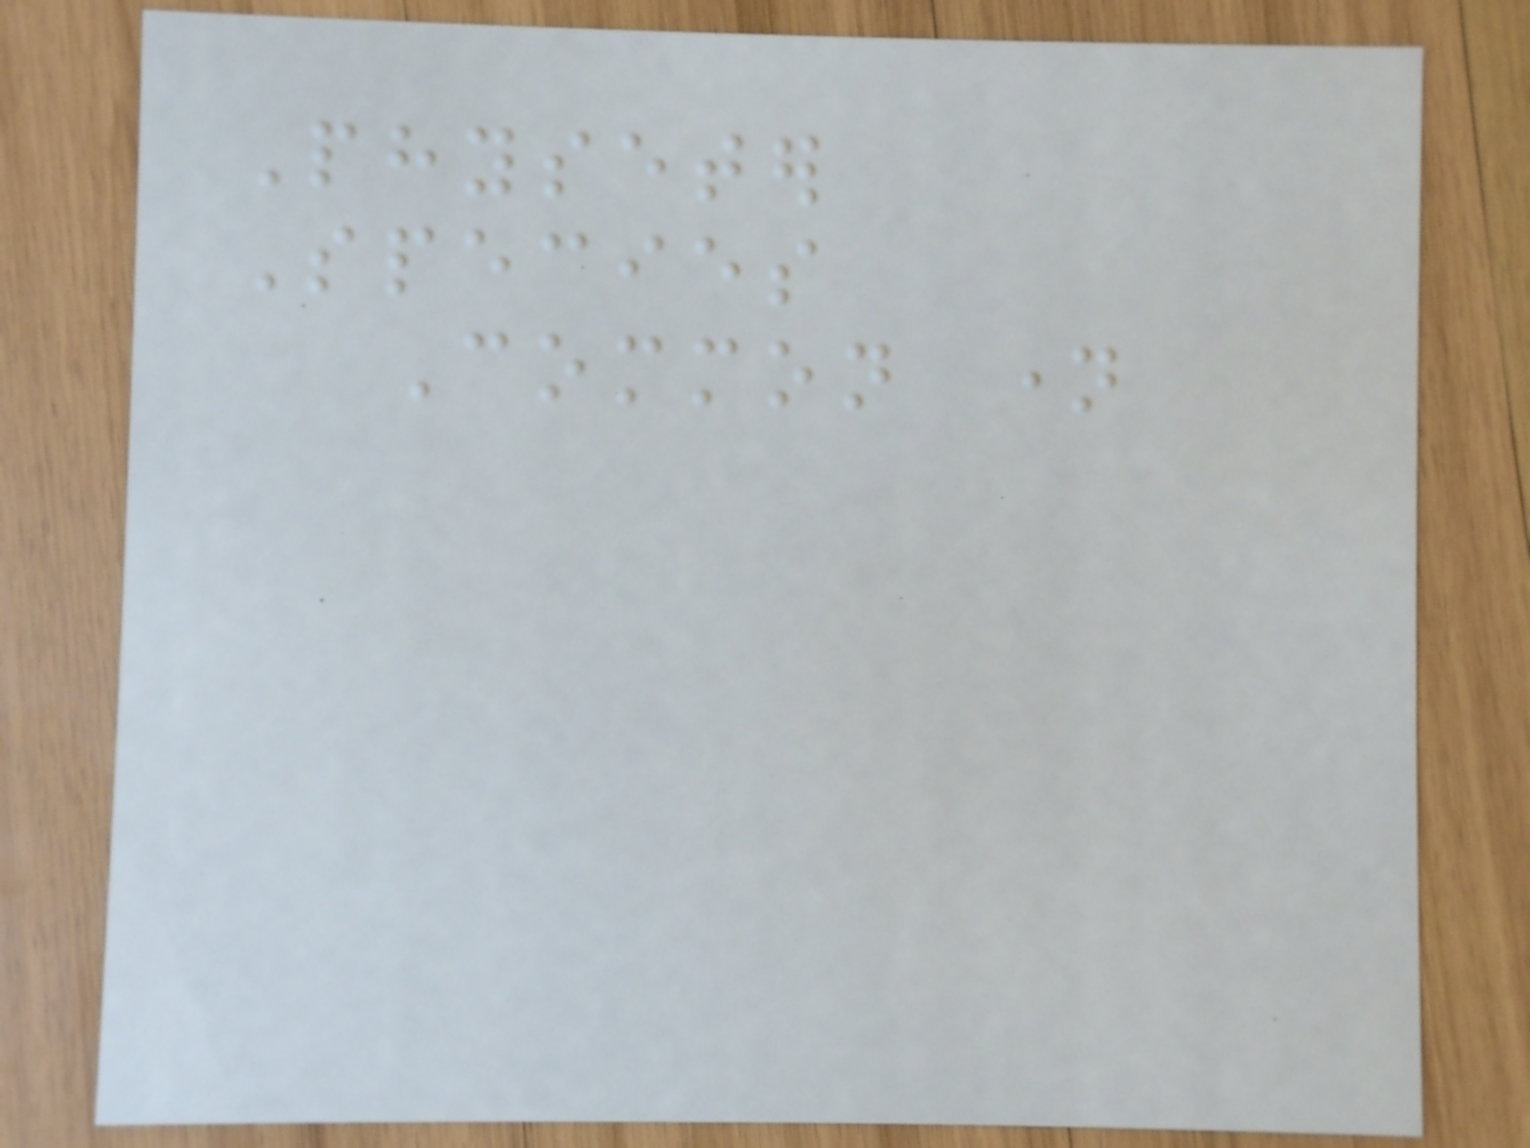Physeter
Species
Common name
